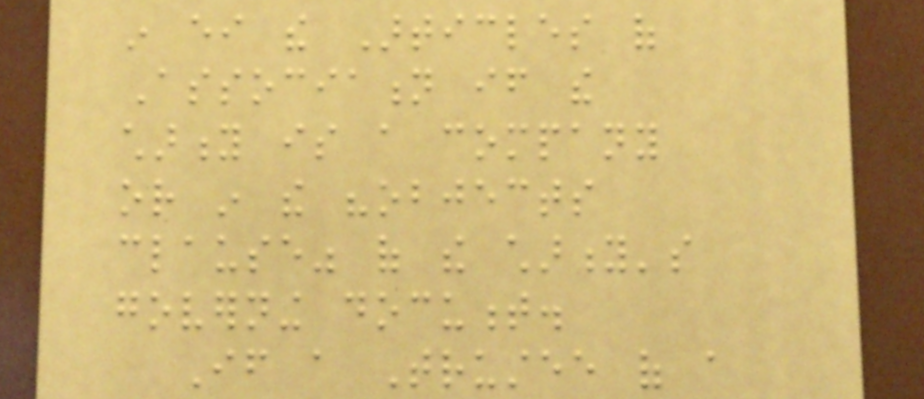in either the Articles of
Association if the
charity is a company
or in the "objects
clause" of the charity's
governing document.
If a Trustee of a
